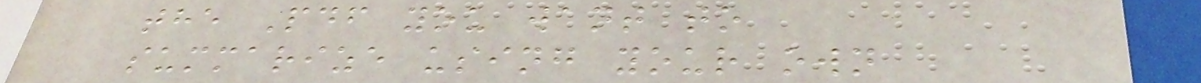the Pdf you want to
summarize using your own
